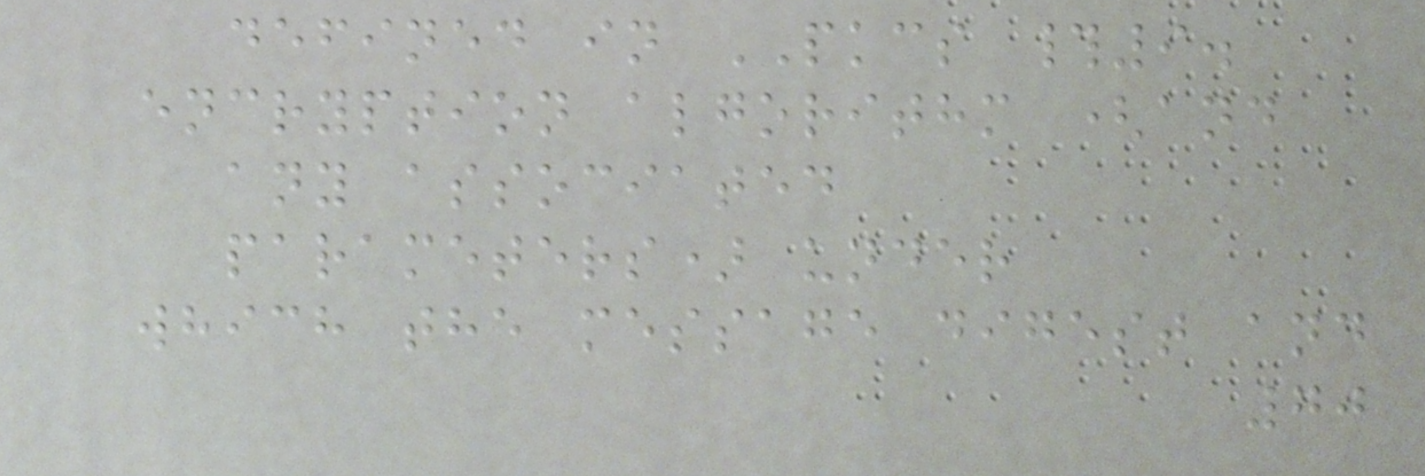defined in PKCS #9.
encryption algorithm (and
any associated
parameters) under
which the message digest and
70
